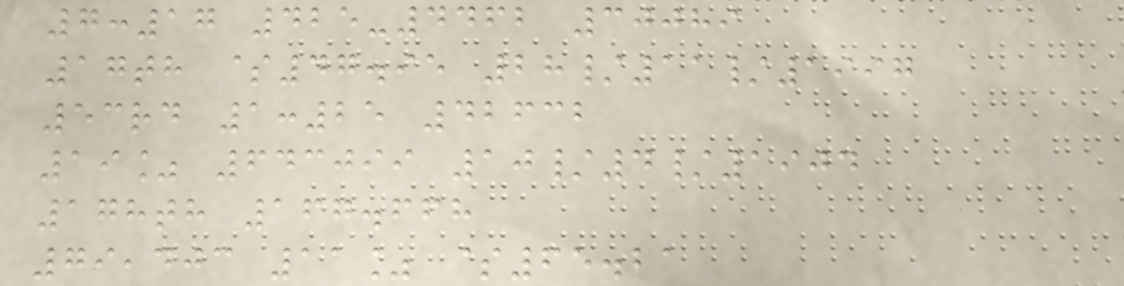7:17 425-4462 30089
17th $47.95 28/11/1997
53rd 1:25 42632
19% 643099 10/4/1904
178th 167.668
79,403 11% $65.21
